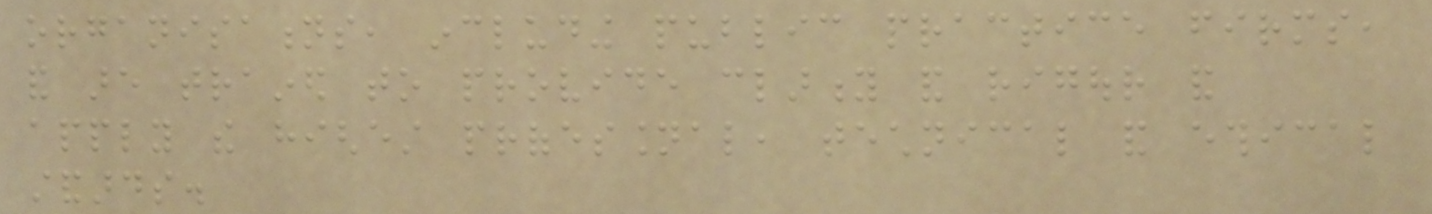organisations, including public practice firms,
and are trained to provide clarity and rigour and
apply the highest professional, technical and ethical
standards.
